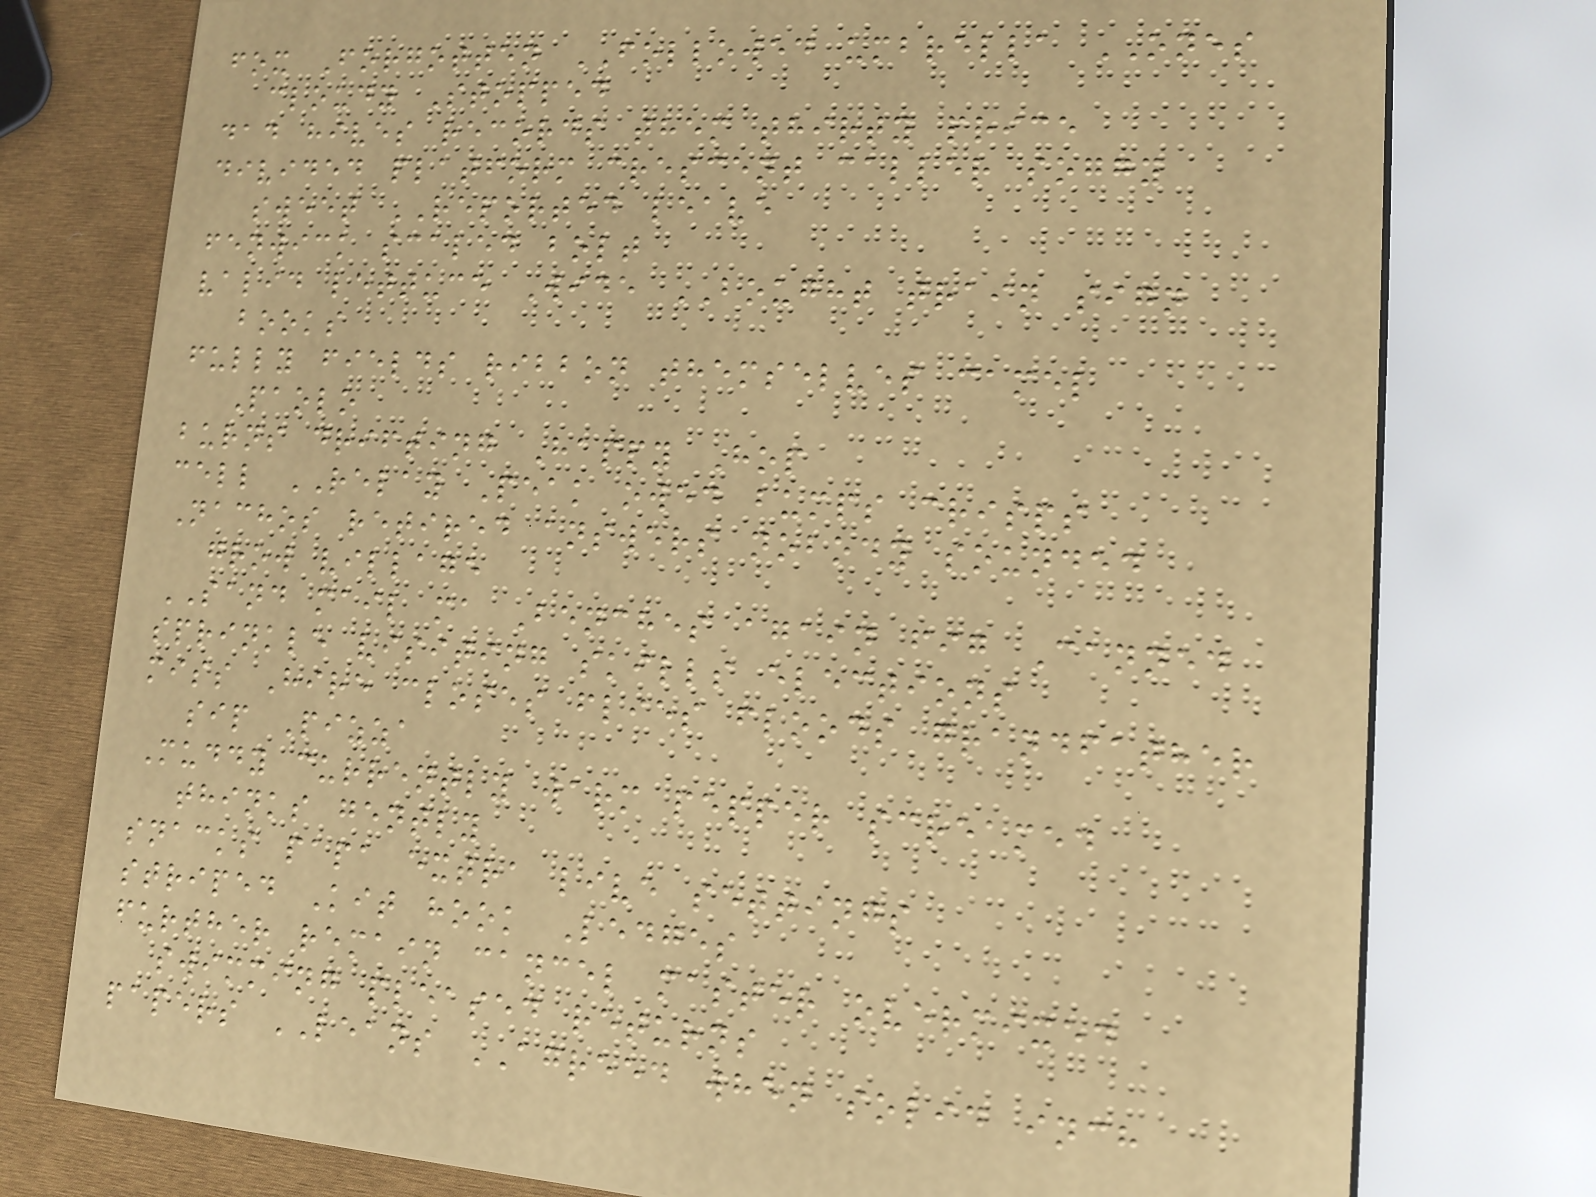fox Forgotten FOLLOWED umbrella ONES
cloudy Stopped
dad hives records them thirty price
divided platform crescent caller soggy
sweet REPORTED leave
fenwick scaled bolt
valid lettuce Wide BOUGHT train sign
books
fully fields ribbon themselves camel
Paolo
burns drifting Happy Hop
cell RELAY Peak owed bumps crisps
Nachos retired answers nobody sounded
grow village
SAND mail ma Benches again fig Canned
sprinkle visiting skills elections
miss Hire closes flies floods grandfather
sip Pizza
Muddy currently warm pepper screamed
thinks gently
snacks papa extra live settings
striped Kit hook Ledges
further remain cancel master overmixed
swimming pleased returns
papers LEANS AGREED when solid inch
